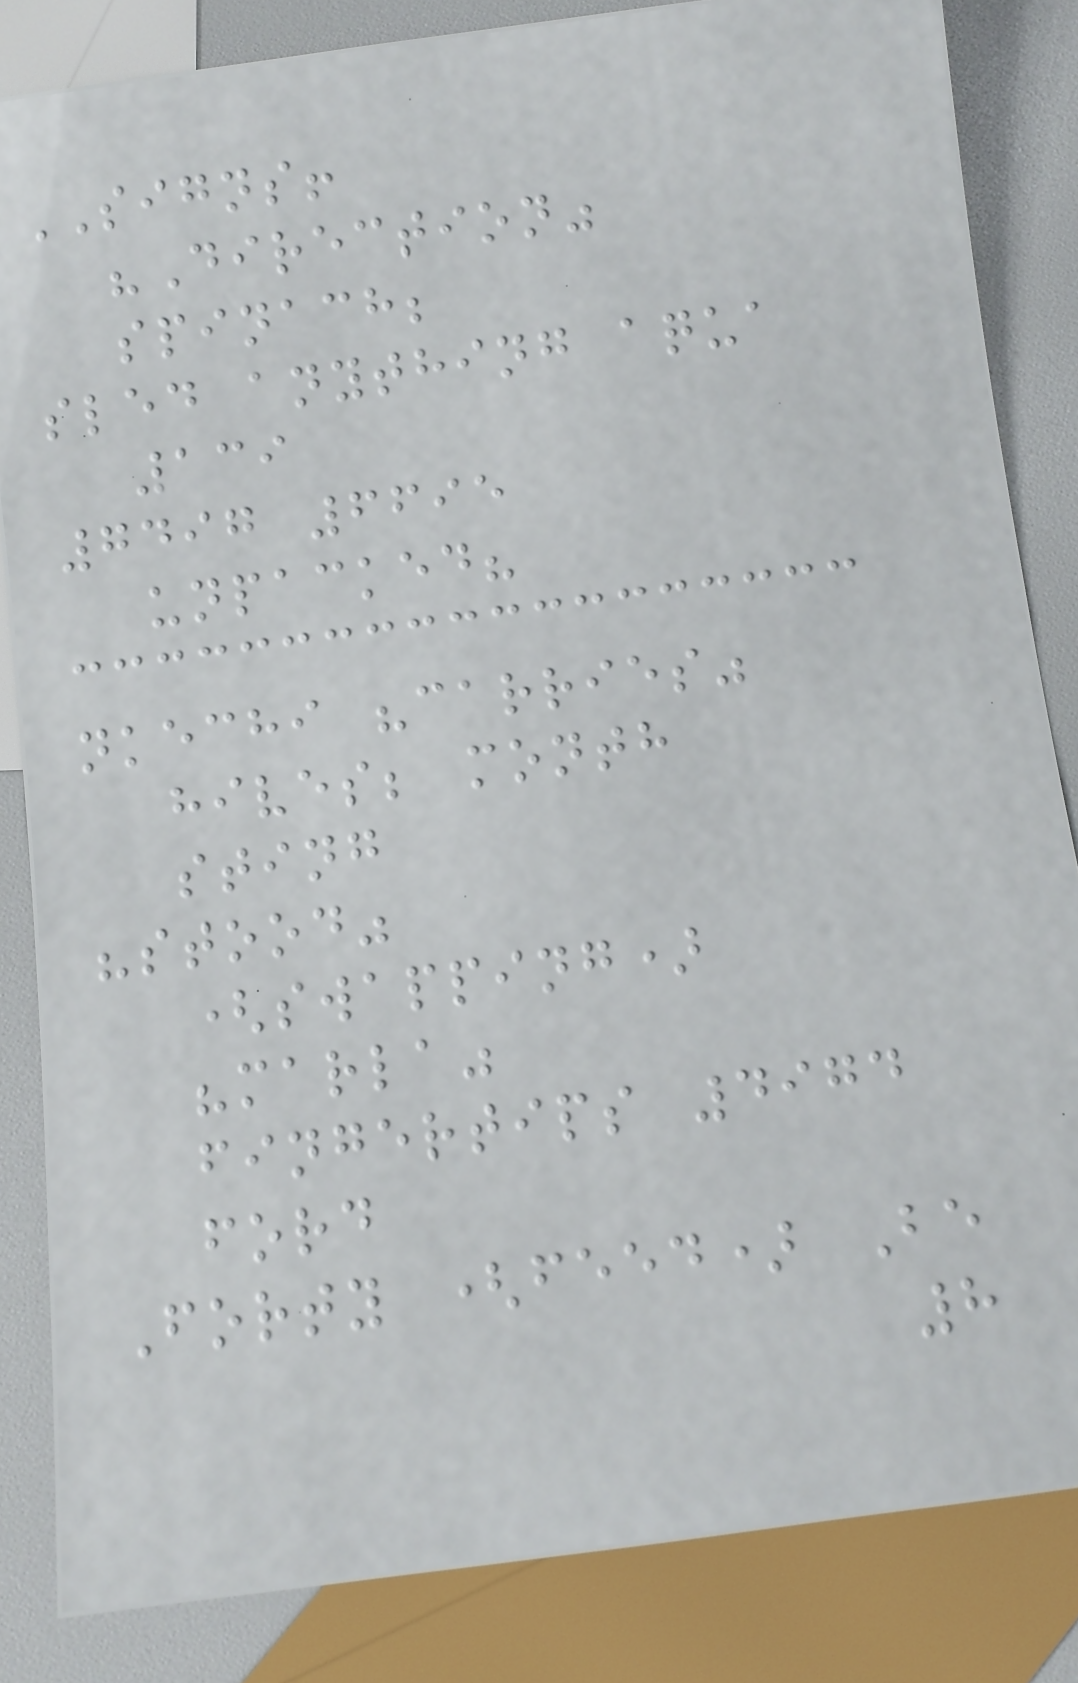SIGNS!
"Direction"
spinach;
sled anything aqua
139
7497 6695
unpacked?
nkechi "carries"
hives; month
sting
"stood"
(swapping)
"marla"
fingertips 4974
ford
Forty (feed) Be
8
